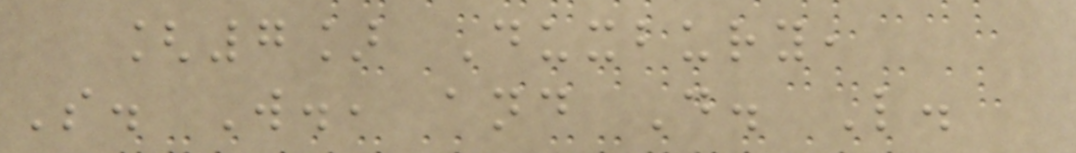[7] Duxbury,
S. W., and D. L.
